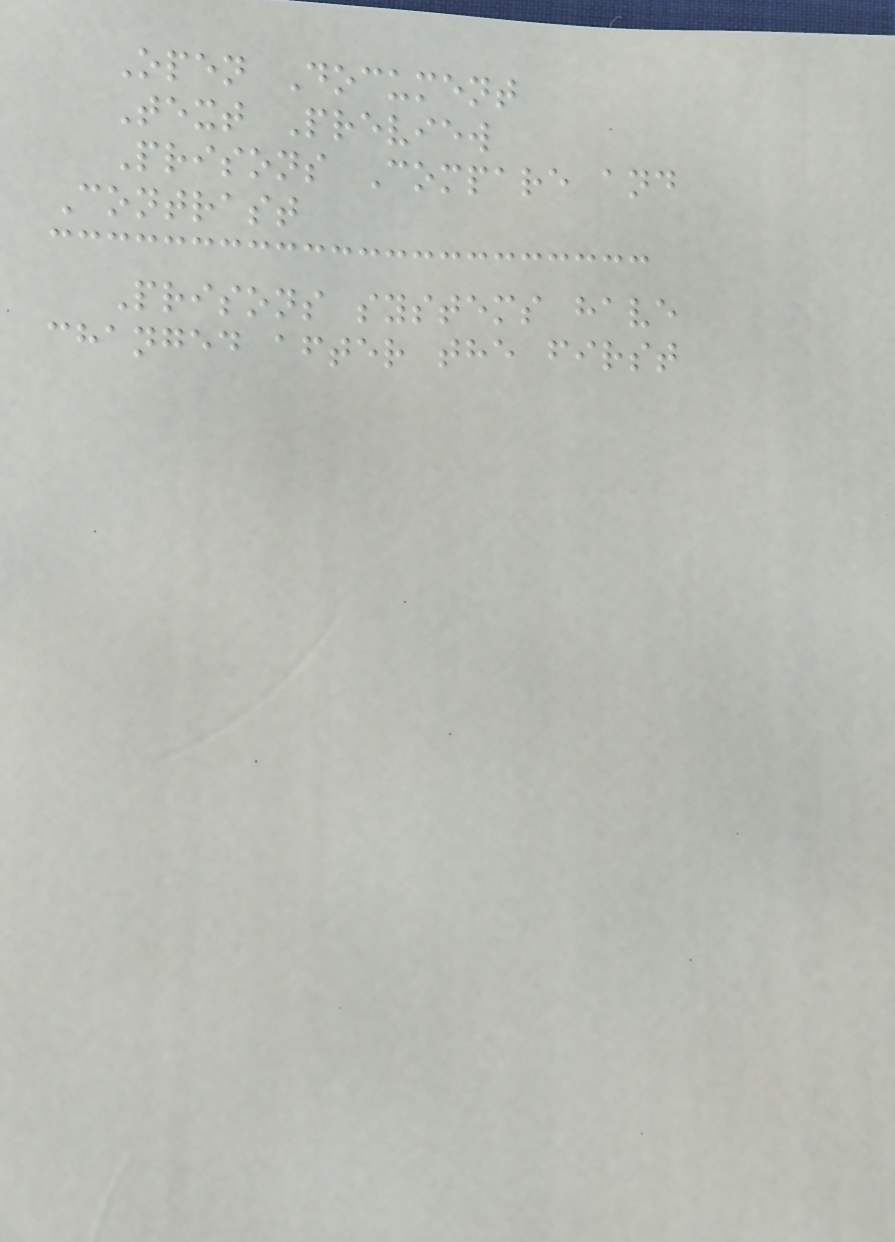Open Document
Text Preview
Prisons Compare and
Contrast
Prisons systems have
changed after the first
